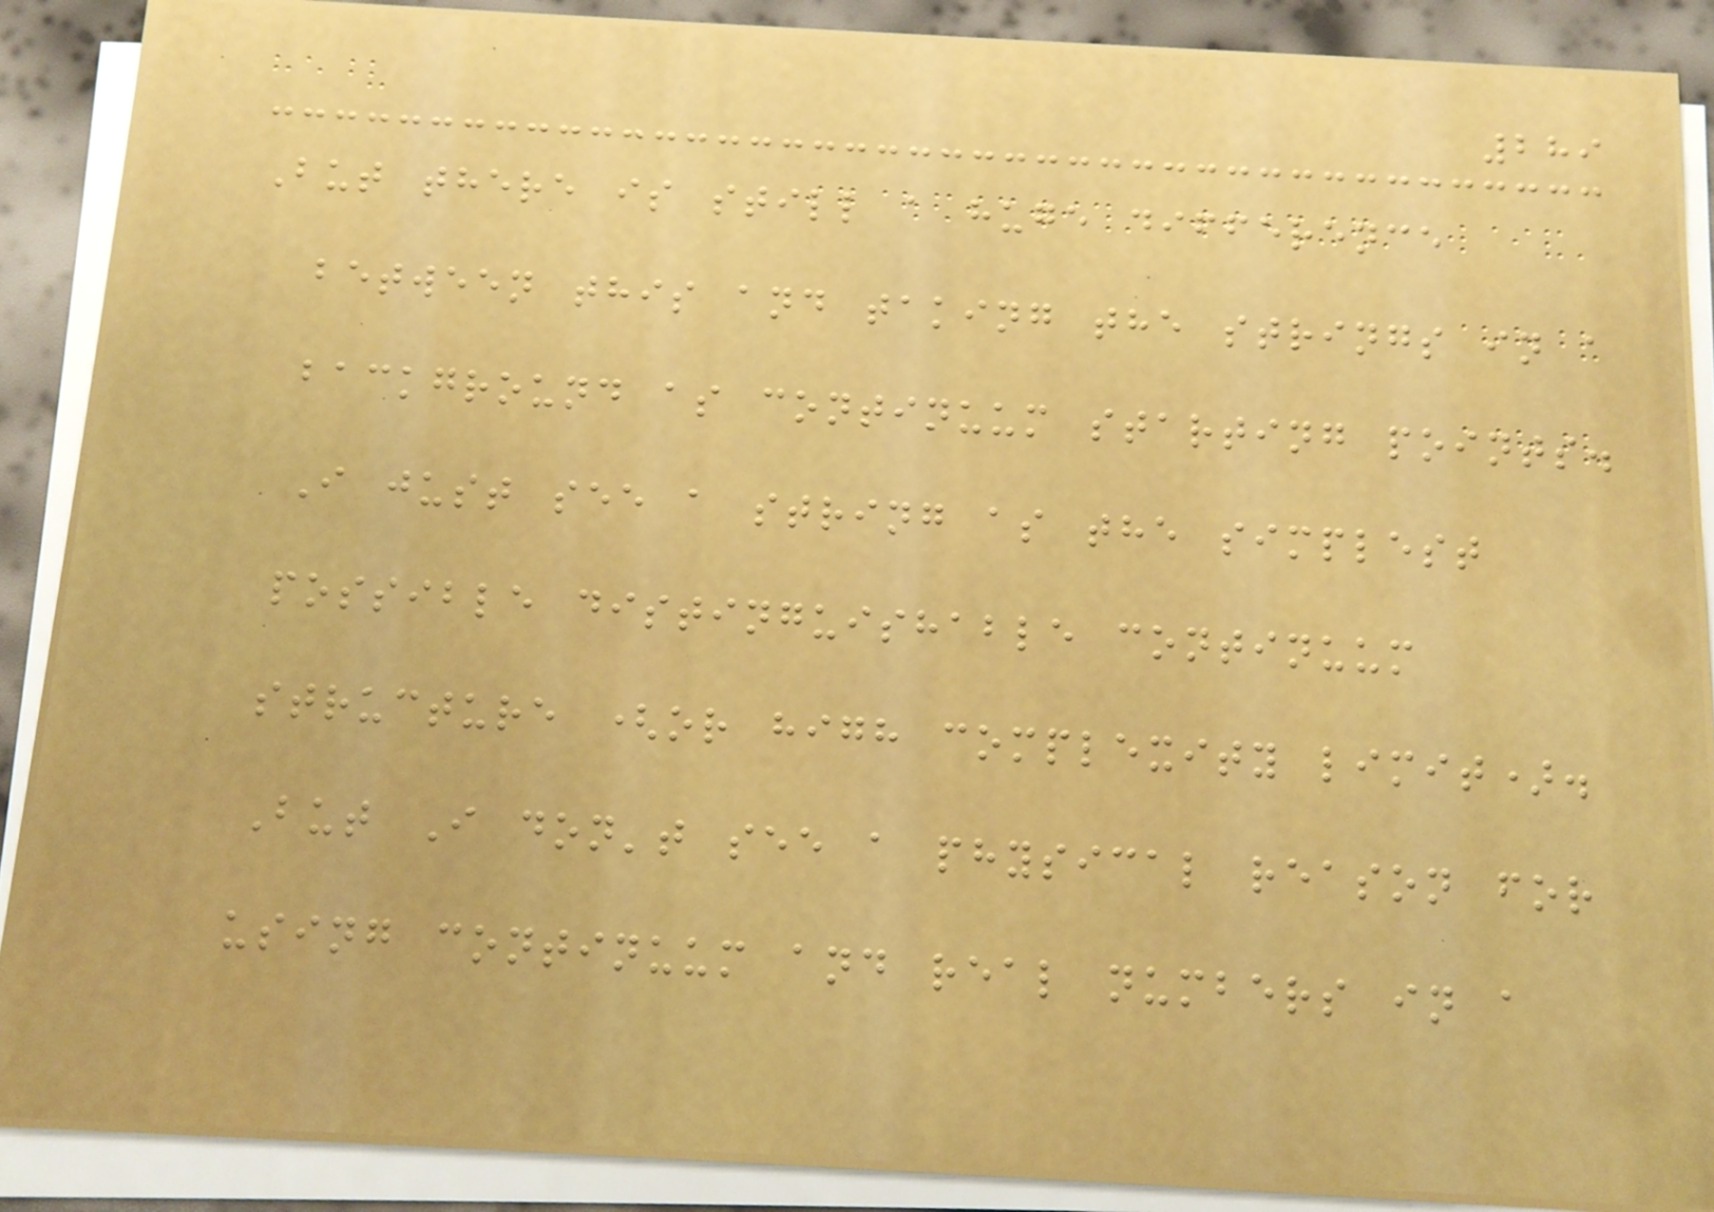289
But there is still a huge difference
between this and taking the strings in a
background as continuum starting points.
I just see a string as the simplest
possible distinguishable continuum
structure (or high complexity limit).
But I don't see a physical reason for
using continuum and real numbers in a
